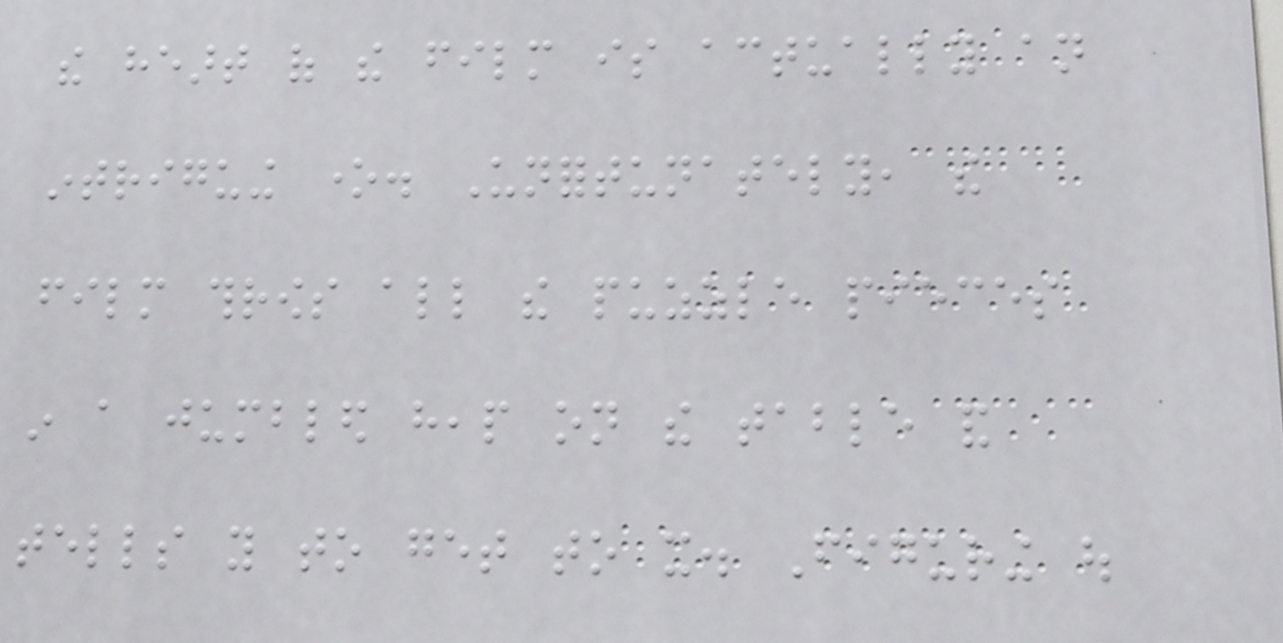the heart of the film is actually an
intriguing one. Unfortunately, the
film throws all the puzzle pieces
in a jumbled heap on the table and
tells you to get to it. Figuring out
